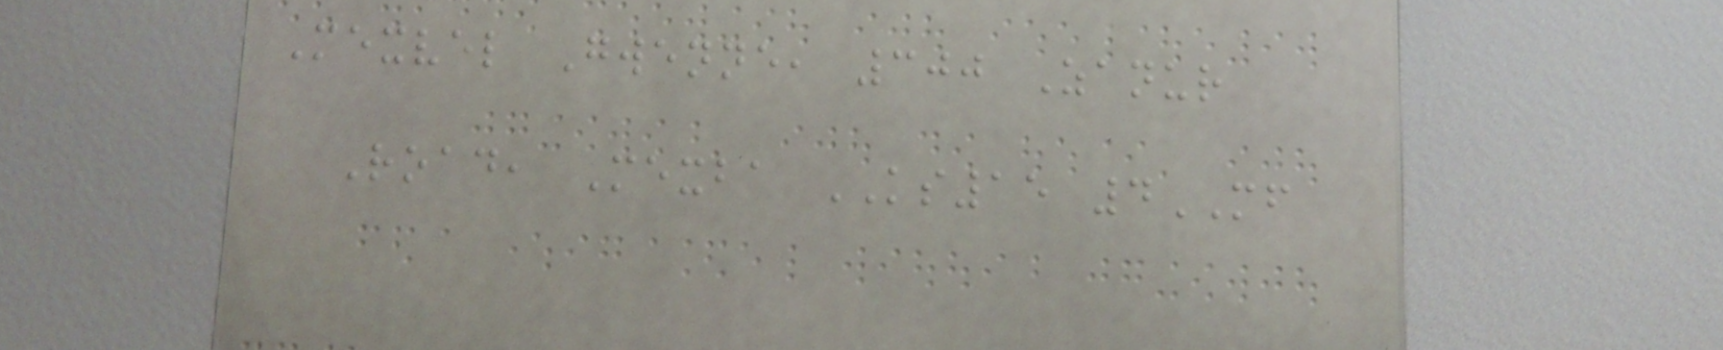Mexvel Gwenne, 300 Zanur
Road, Mexba KS15 4MF
